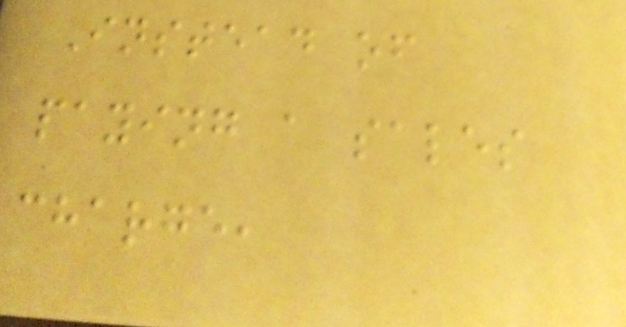Instead of
paying a sales
charge,
